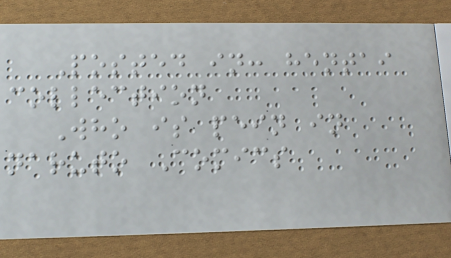Posted in: hentai
collection
Who is pein in
naruto Comics
